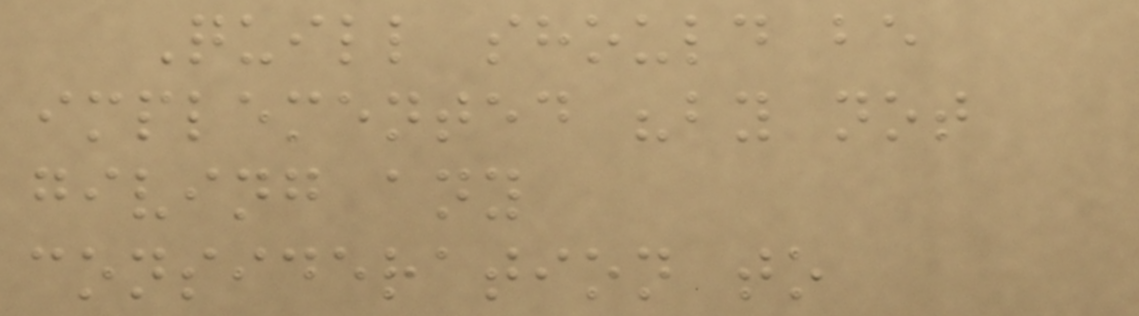Quill should be
implemented "by not
giving any
consideration to
